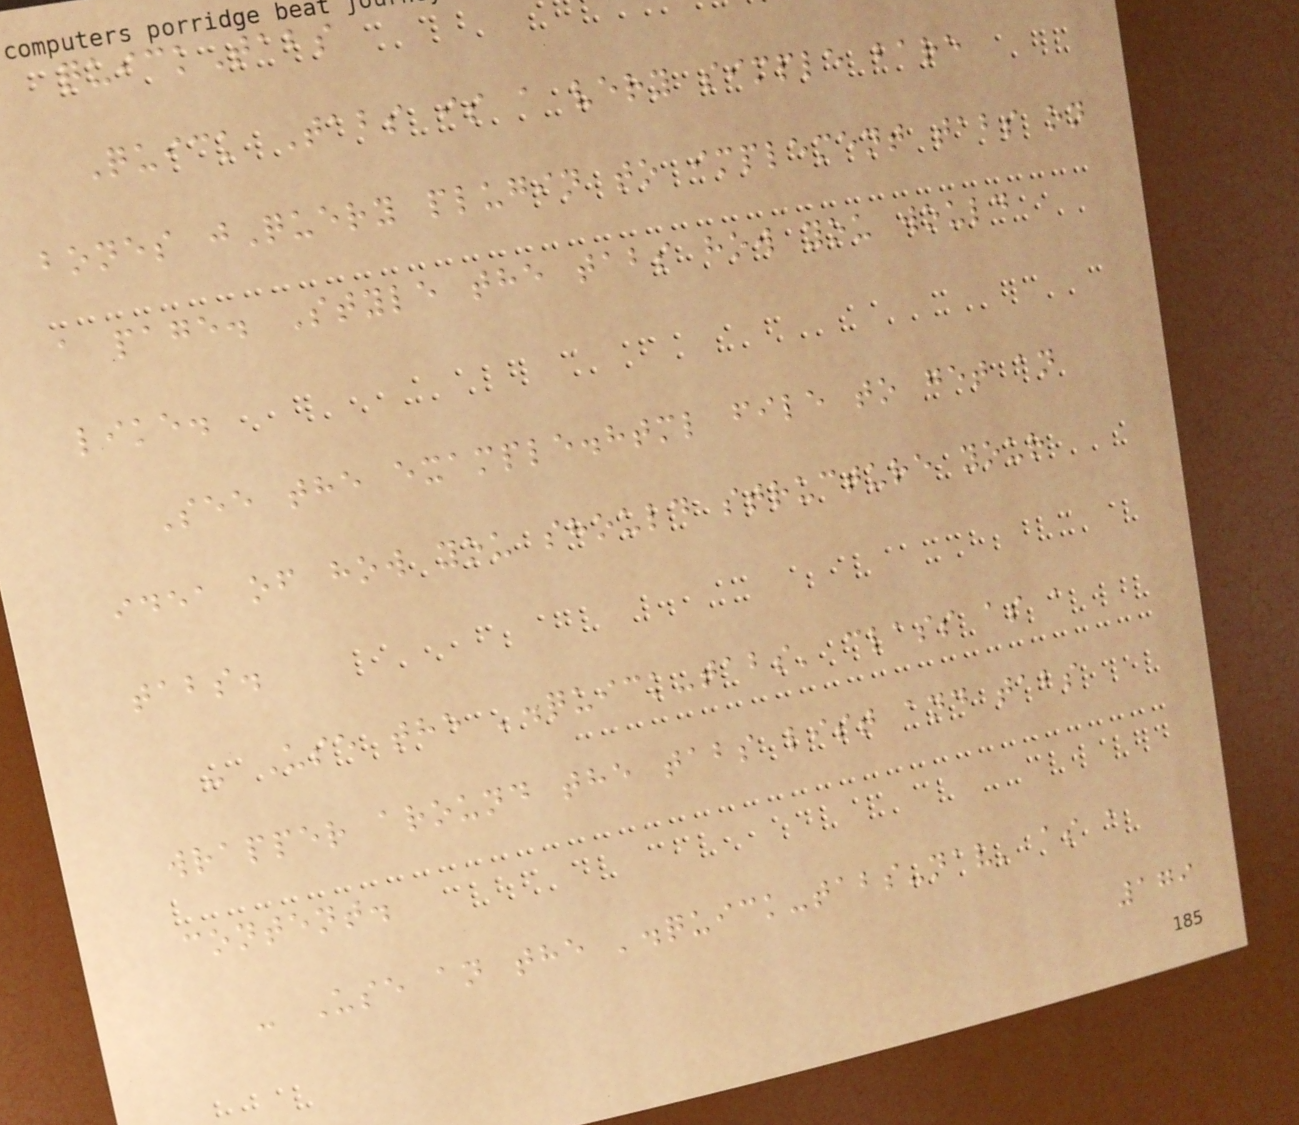quickTabs
Quick Tabs is a very simple bare
bones jQuery plugin to implement tabs on
a page. Style the tabs how you would
like.
See the example.html file to get an
idea of how you should structure your
tabs.
- Use the '.quick-tabs' class as a
wrapper around the tabs list and tabs
content.
- Use an the '.quick-tabs-nav' as a
179
